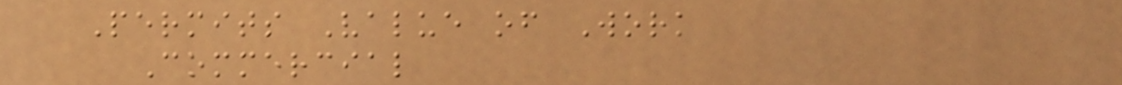Permits Value of Work
Commercial
